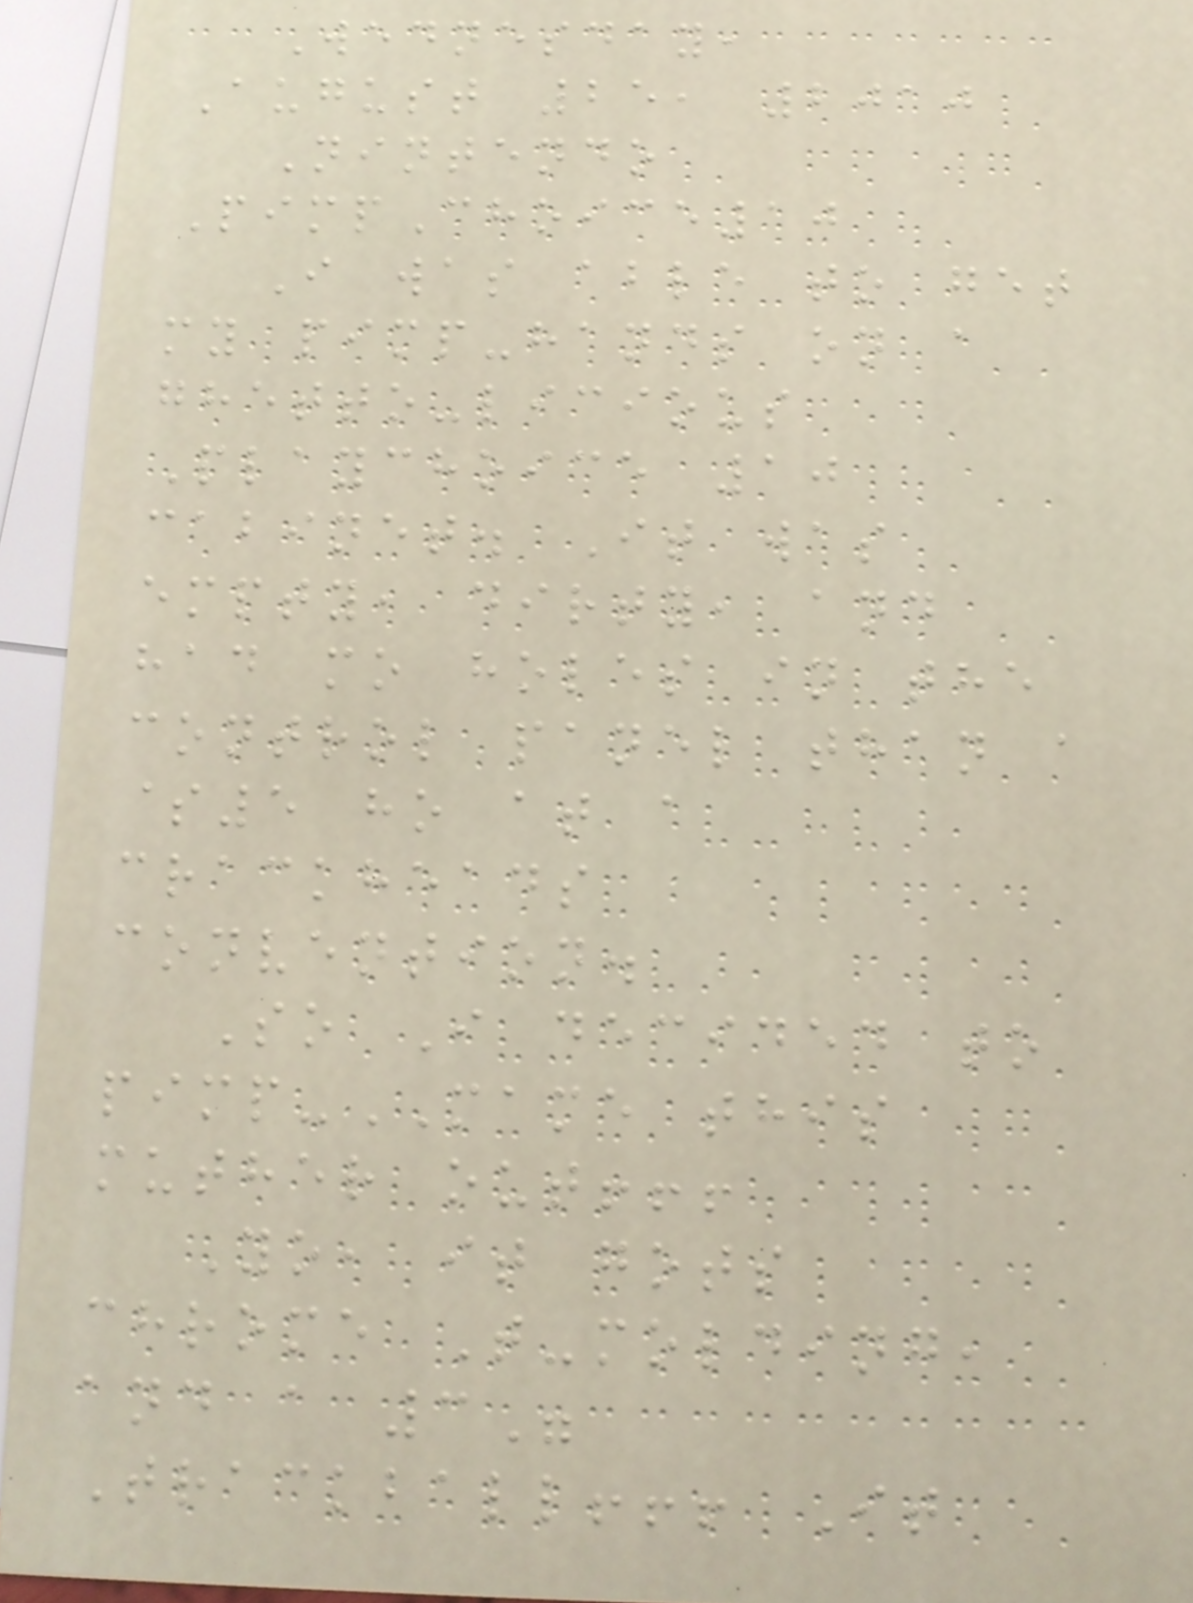Wednesday,
August 25, 2010
Nintendo
PimpChoice10
I was able to get
my pimp-hands on a
ghetto-licious
Playchoice 10
cabinet. It was
empty, dirty, and
had mo holes in the
control panel than a
$5 ho at a
crackheads
convention.
So I decided to
pimp-MAME this
muther out!!!
Yo, it gots
chrome T-molding,
and a 3"
Trackball!!! It
